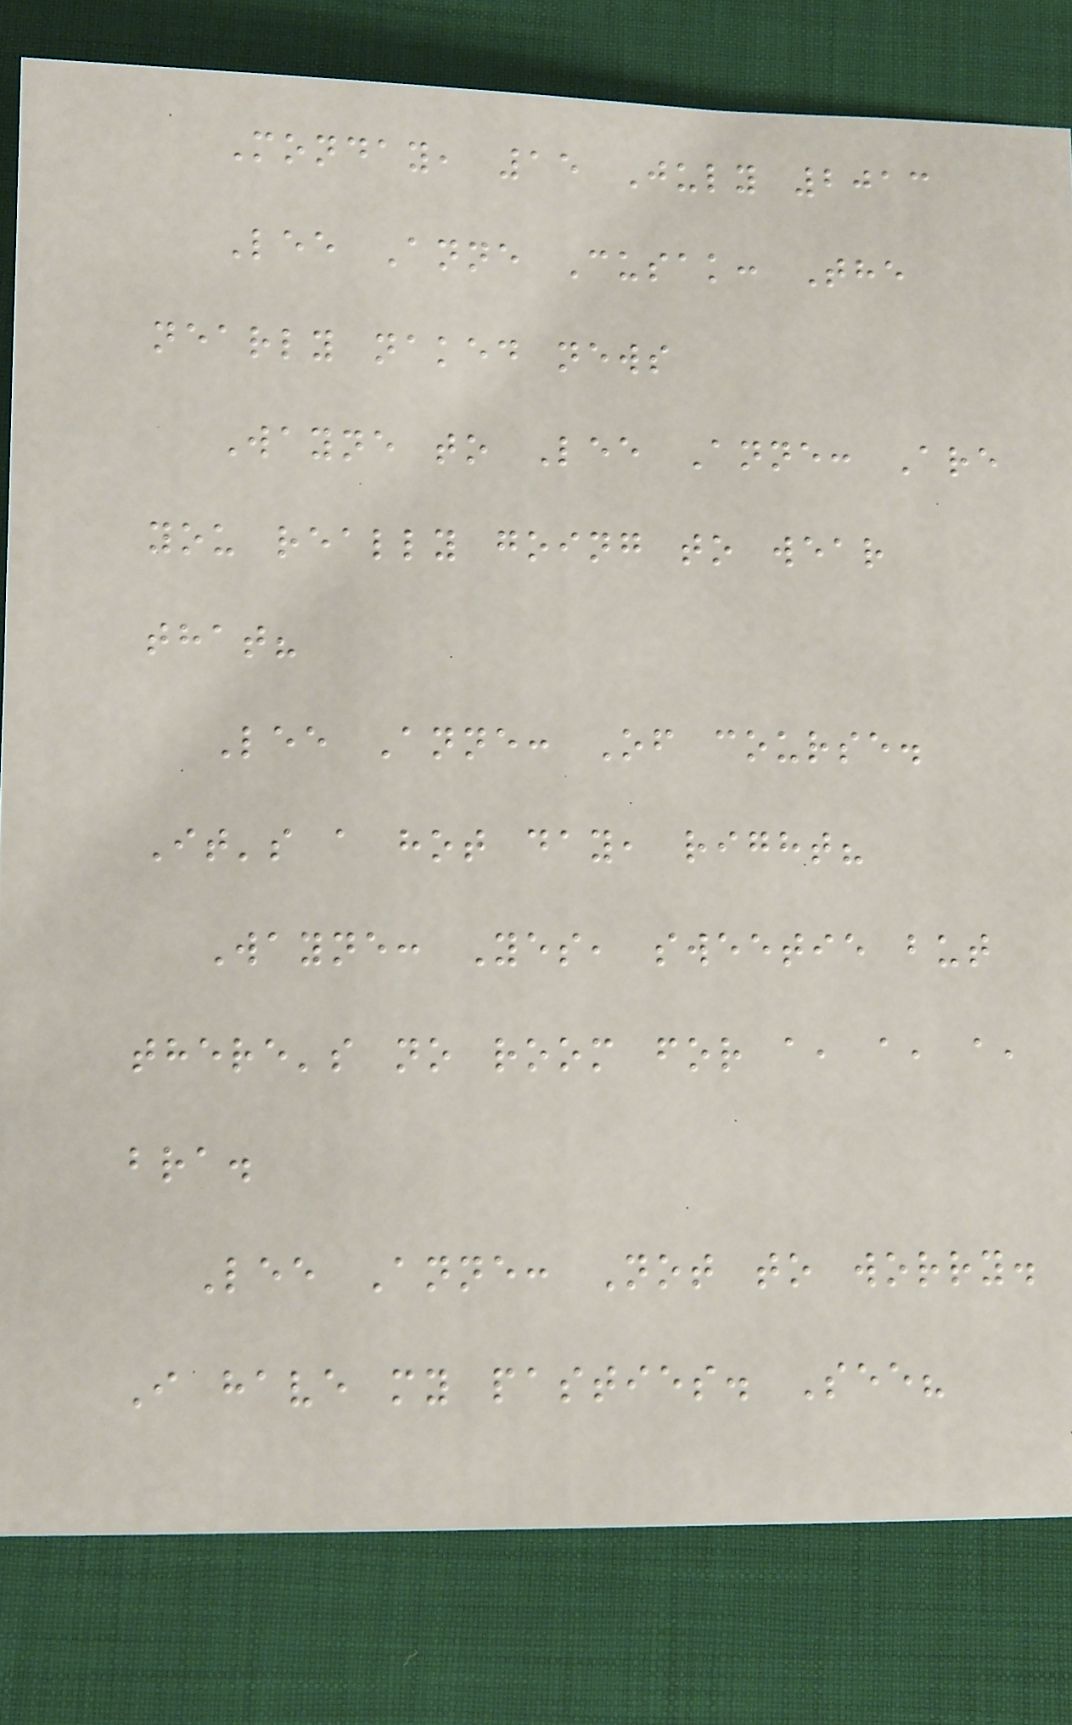Monday, 15 July 2013
Lee Anne Cusak: The
nearly naked news
Wayne to Lee Anne: Are
you really going to wear
that?
Lee Anne: Of course.
It's a hot day, right?
Wayne: Yes, sweetie but
there's no room for a, a, a,
bra.
Lee Anne: Not to worry.
I have my pasties. See?
